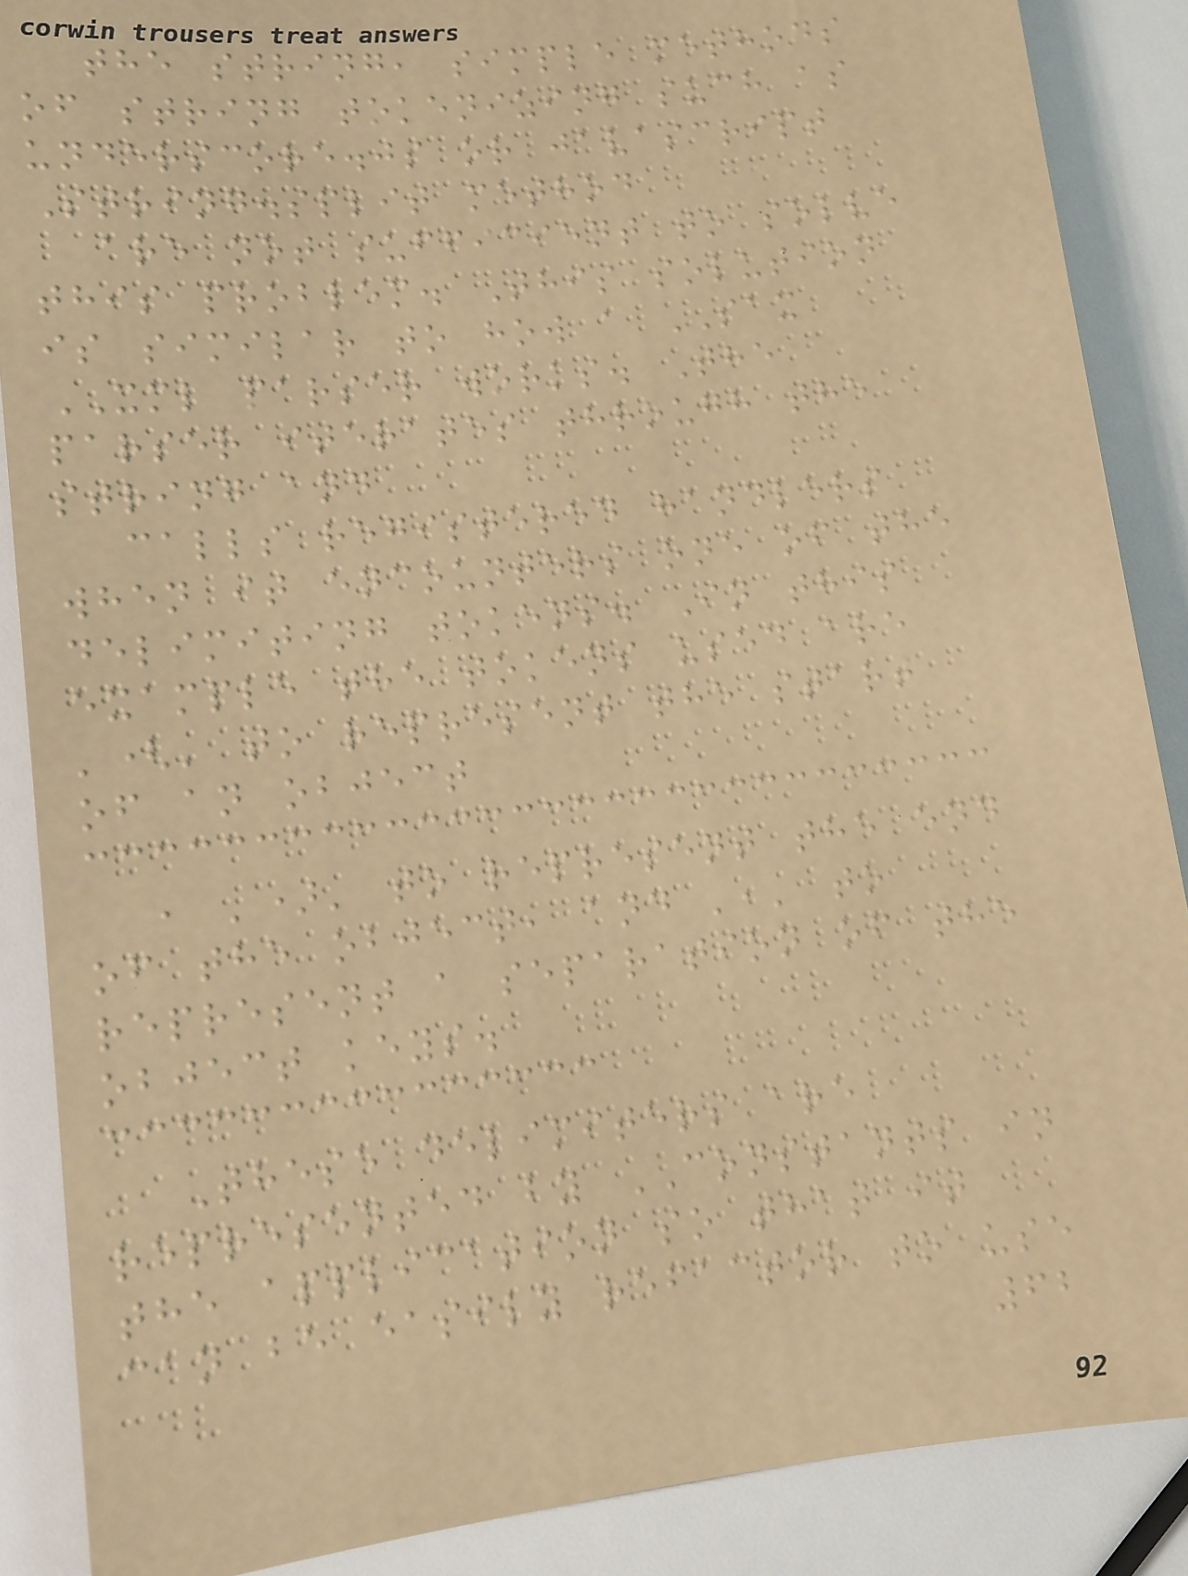the string, simple methods
of string tokenizing such as
underscore.js or javascript
String.split method
are not sufficient to solve
this problem. This solution
is similar to how a SAX
XML parser works. The
parser iterates through the
string and
calls registered handlers
when it encounters one of the
delimiting tokens. In this
example the tokens used are
'(' to represent the start
of an object
, ')' to represent the end
of the object, and ',' to
represent a separation of the
object keys.
These delimiters are
represented by CONSTANTS in
the application so that it
can be easily refactor to use
62
